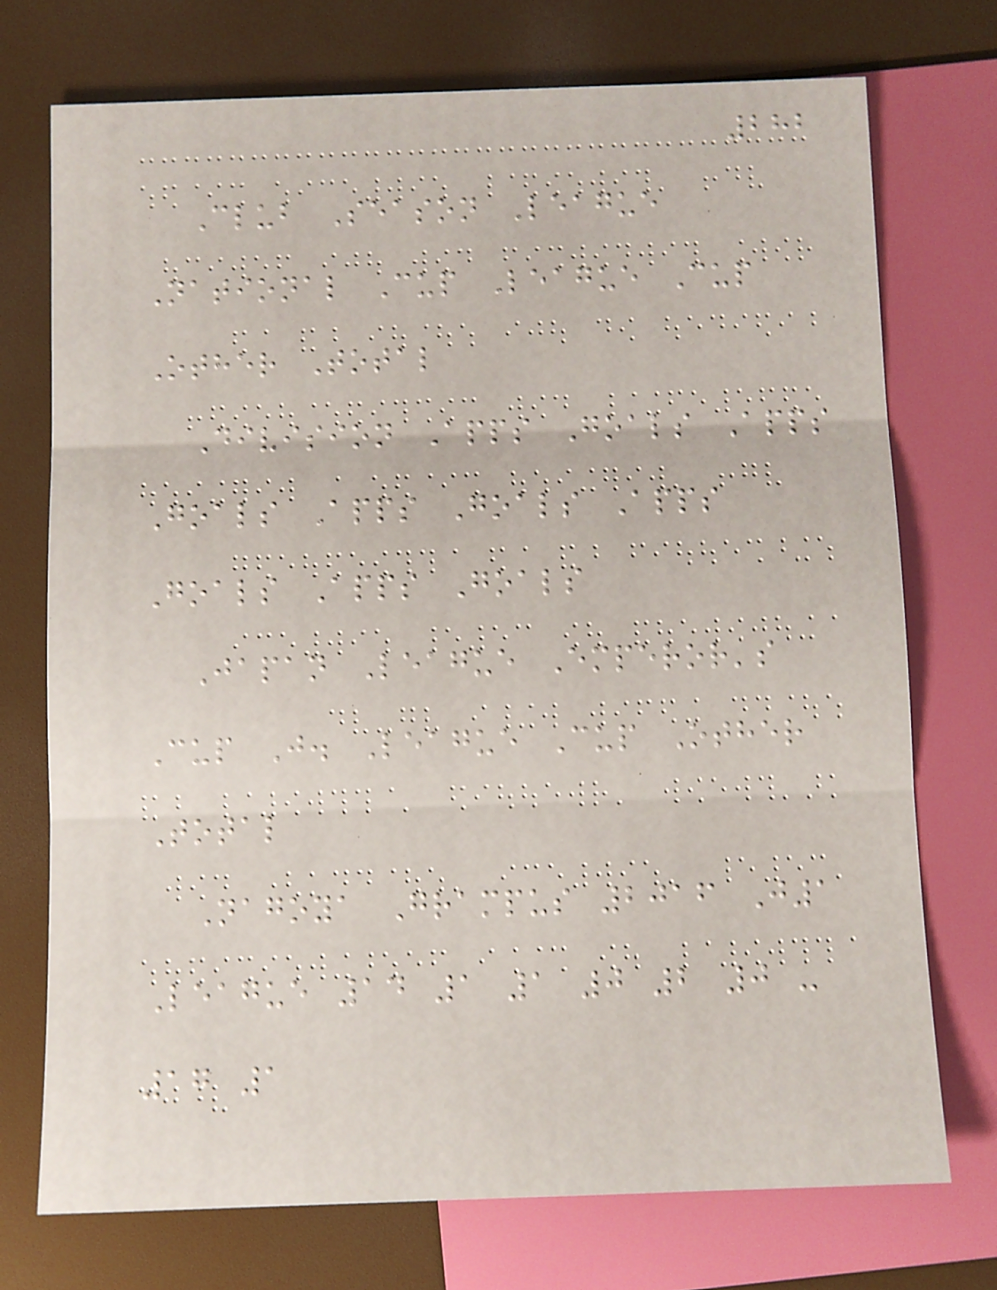282
Club Season League
National Cup League Cup
Other Total
Division Apps Goals Apps
Goals Apps Goals Apps
Goals Apps Goals
Japan League Emperor's
Cup J. League Cup Other
Total
Nagoya Grampus 2016 J1
League 14 1 1 0 2 0 -
17 1
